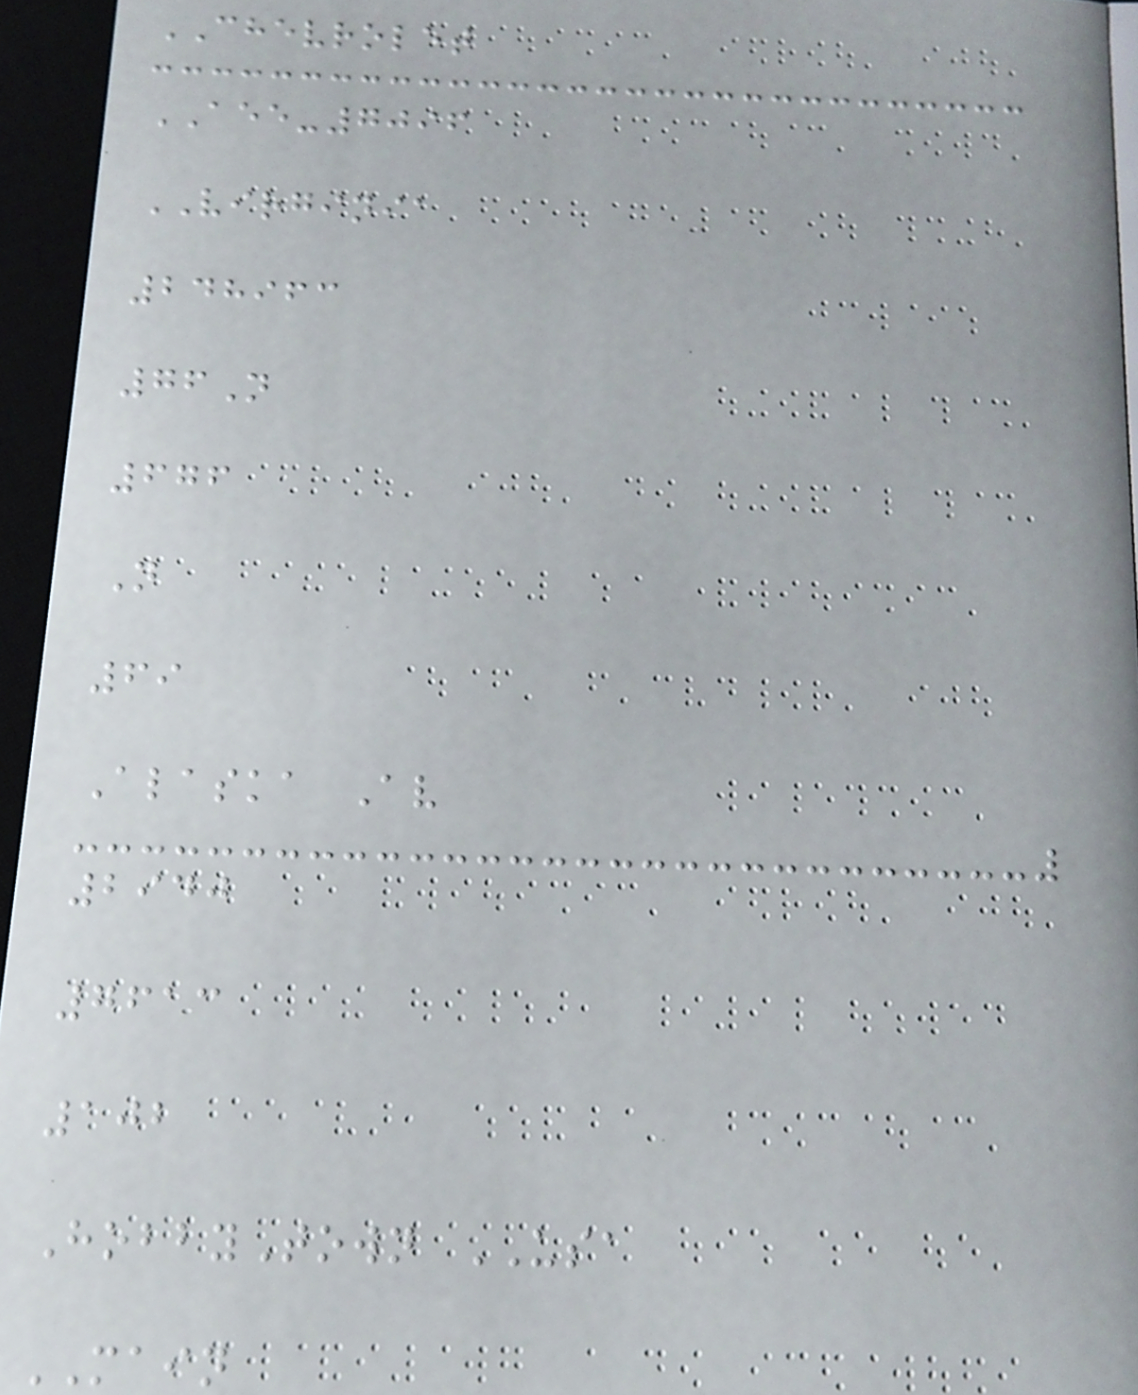CHEVROLET
AEE-7096
VIRGINIA
248963
76N
676
N
69
Alaska Av
2940
7613
102
HobbyTown USA
MAIN
